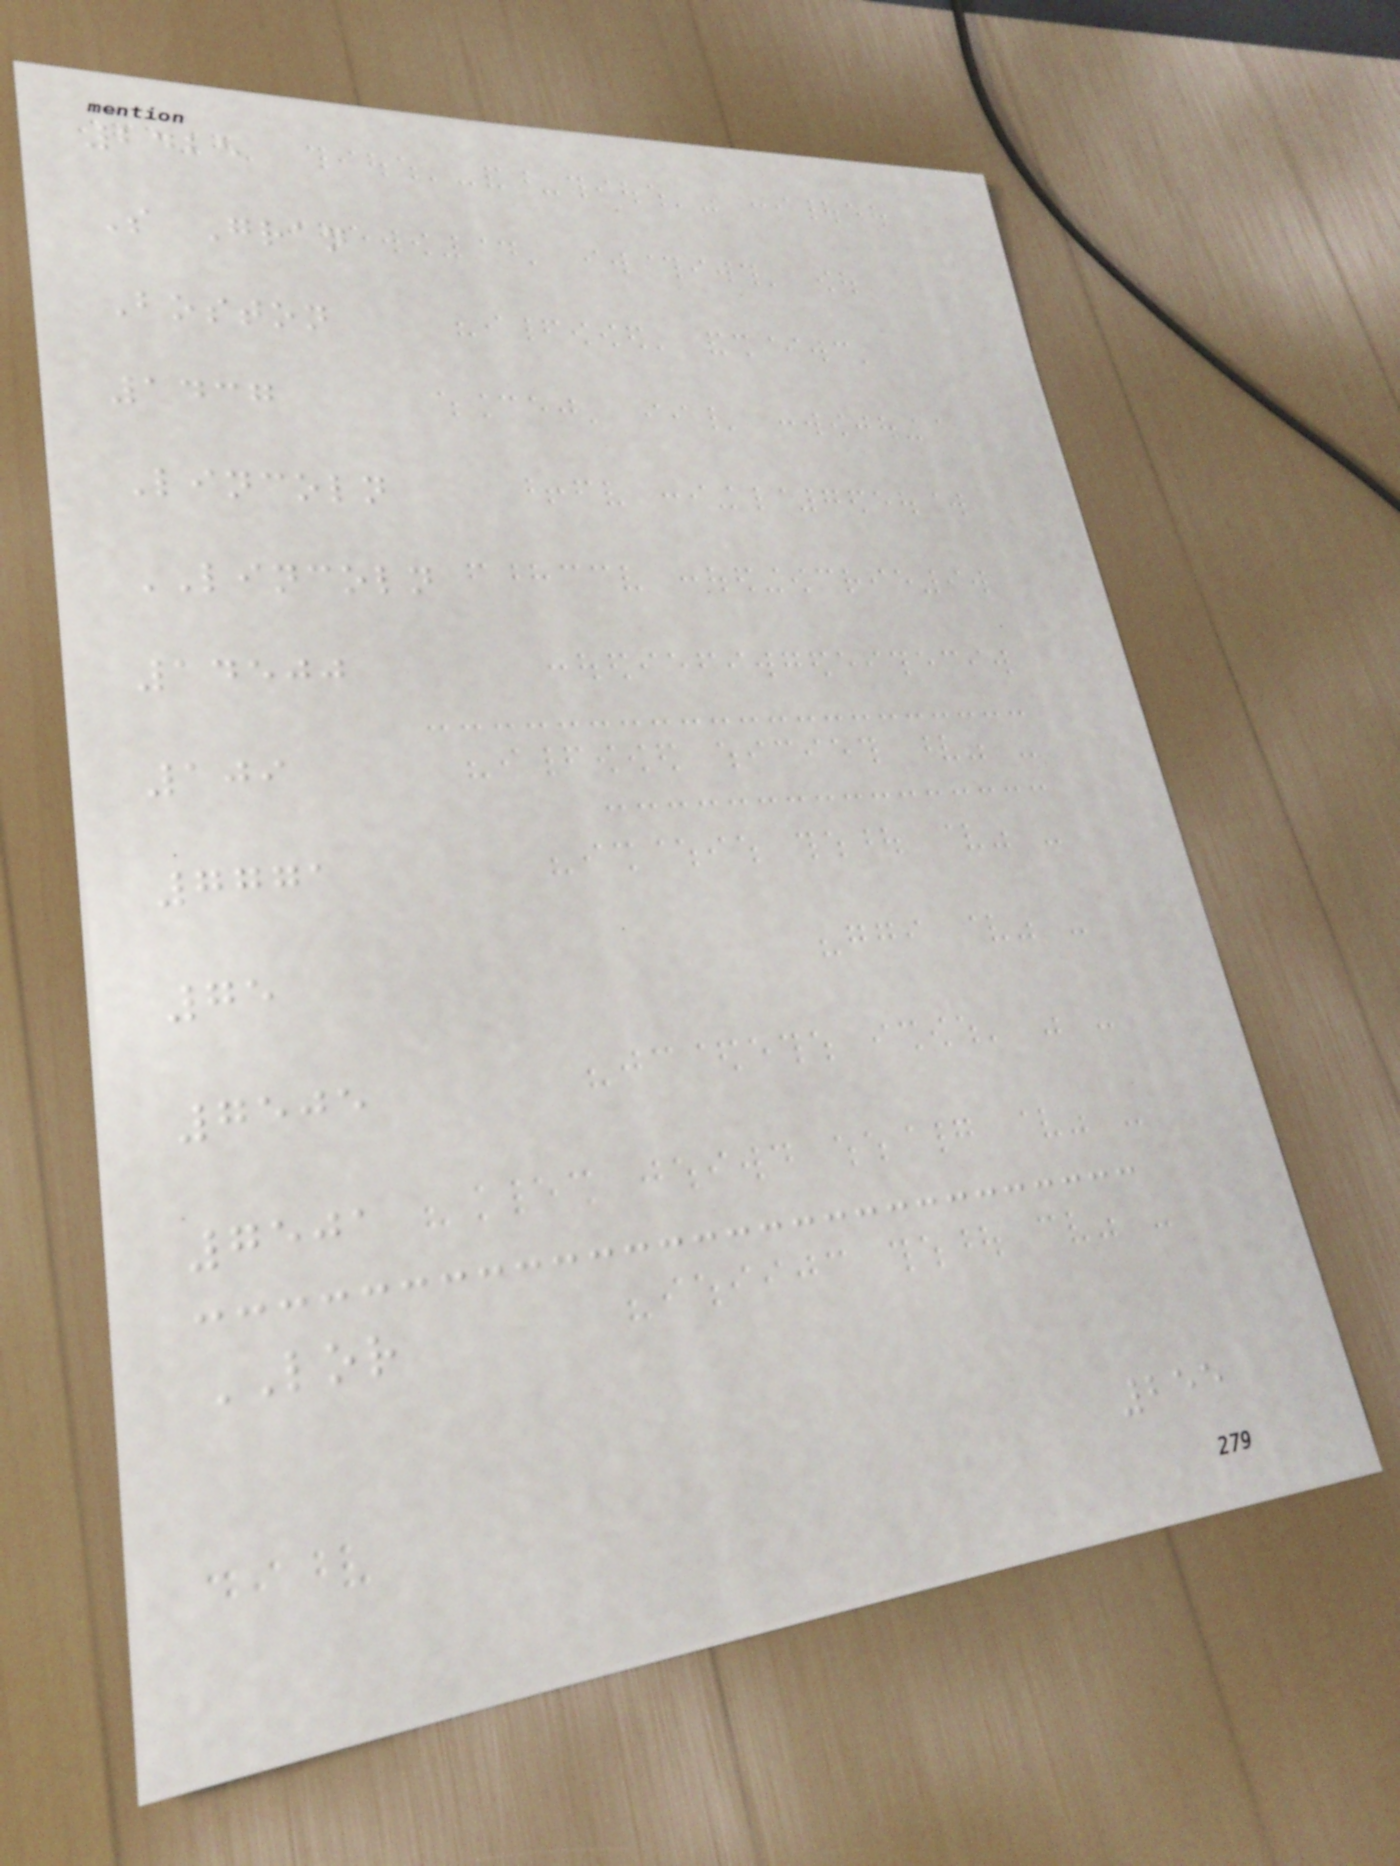2425
S Gran
Boston
1437
Lincoln
LINCOLN
14500
109
7771
75
7505
7501
LOR
255
